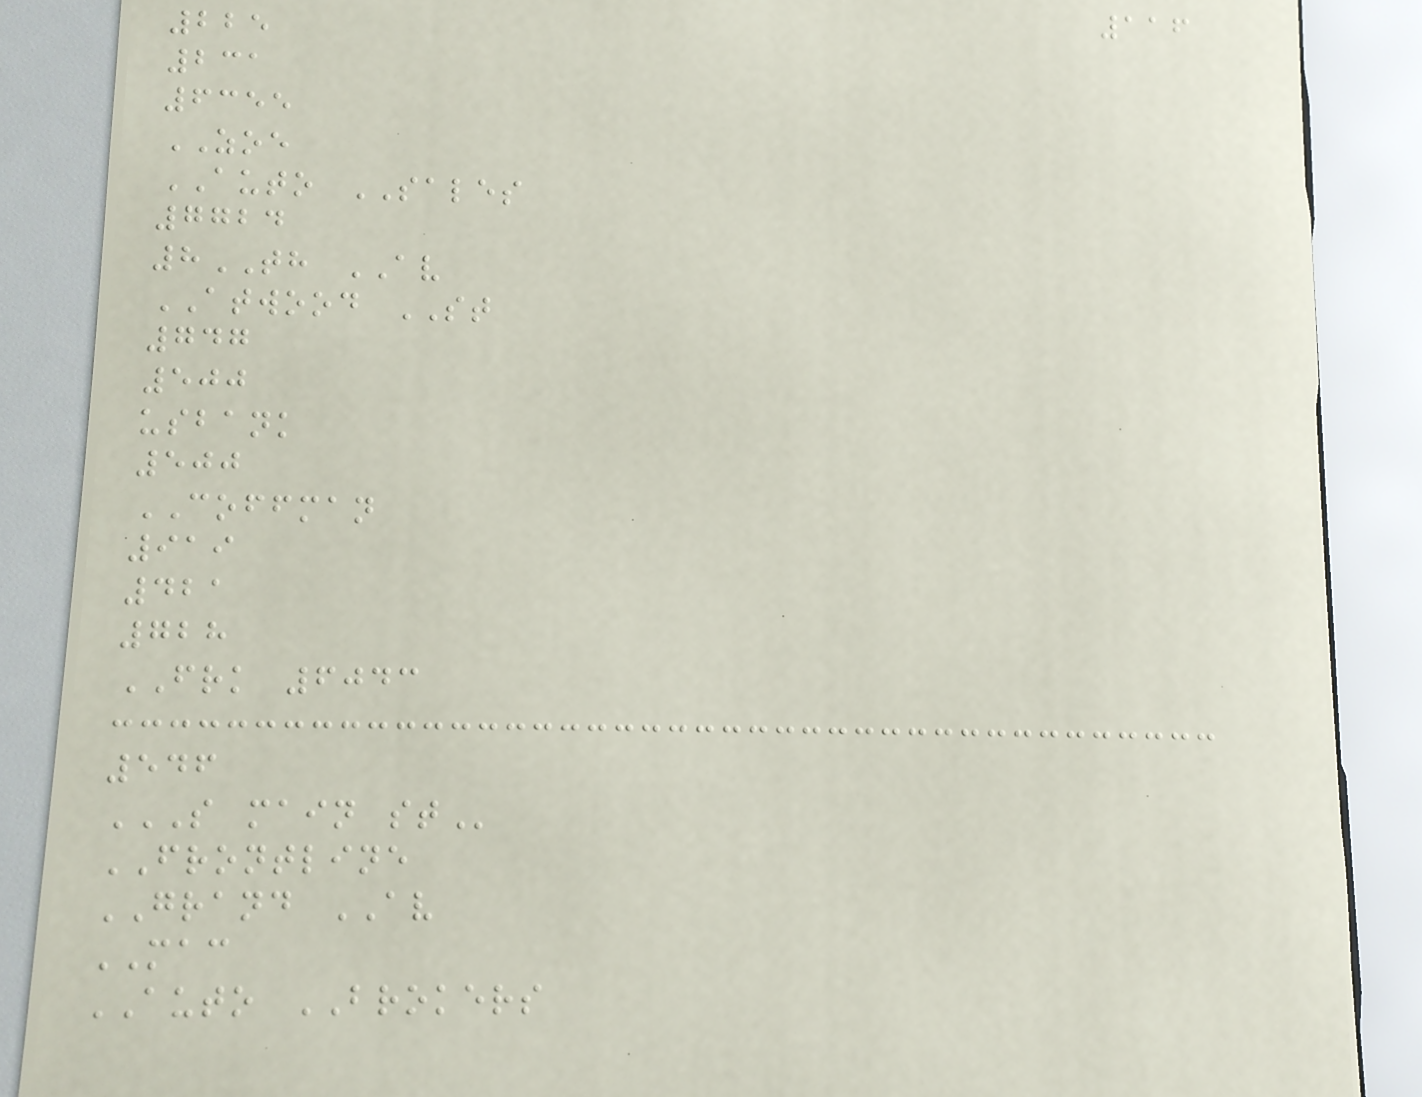116
225
231
6355
ZOE
AUTO SALES
7724
8TH AV
ATWOOD ST
747
500
usbank
500
COFFMAN
919
421
728
FRK 6043
546
S MAIN ST
FRONTLINE
GRAND AV
MAC
AUTO BROKERS
